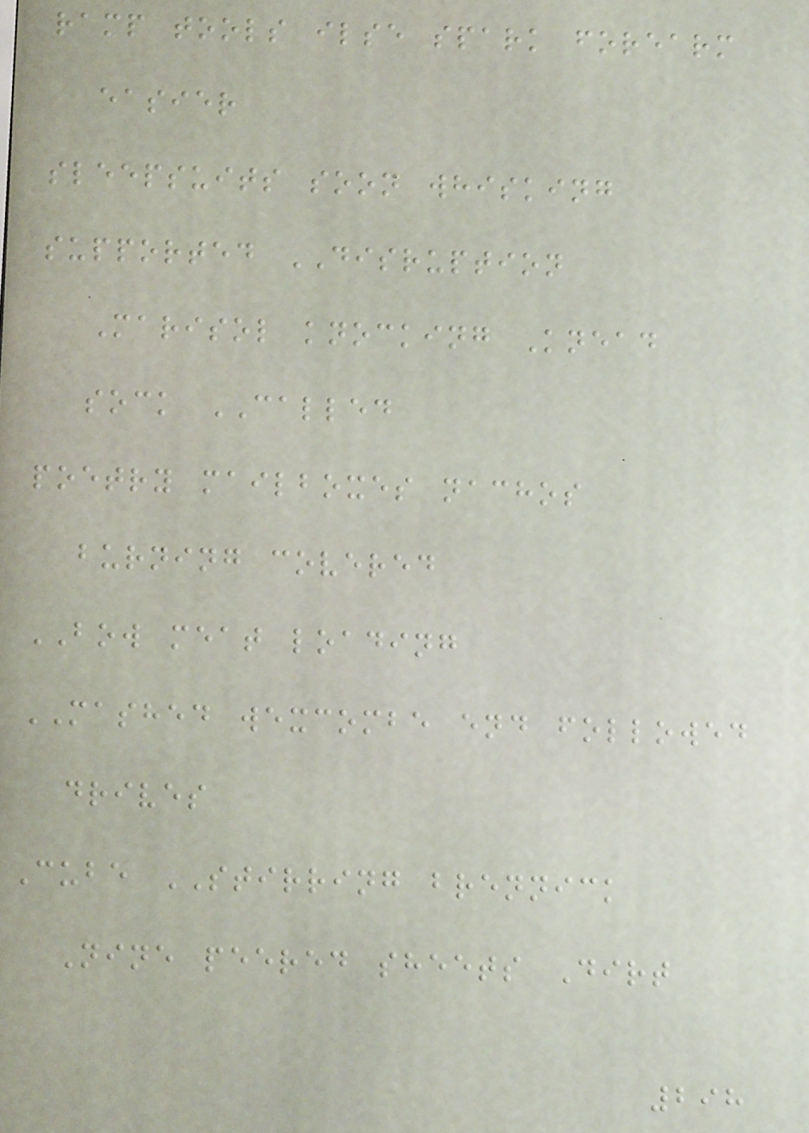ramp tools ilse spark forearm
easier
sleepsuits soon whisking
supported DISRUPTION
Marisol knocking Knead
sock CALLED
poetry mailboxes nachos
burning covered
BOW meat loading
MASHED wexcombe end followed
drives
Cube STIRRING brennick
Nine peered sheets Dirt
298
